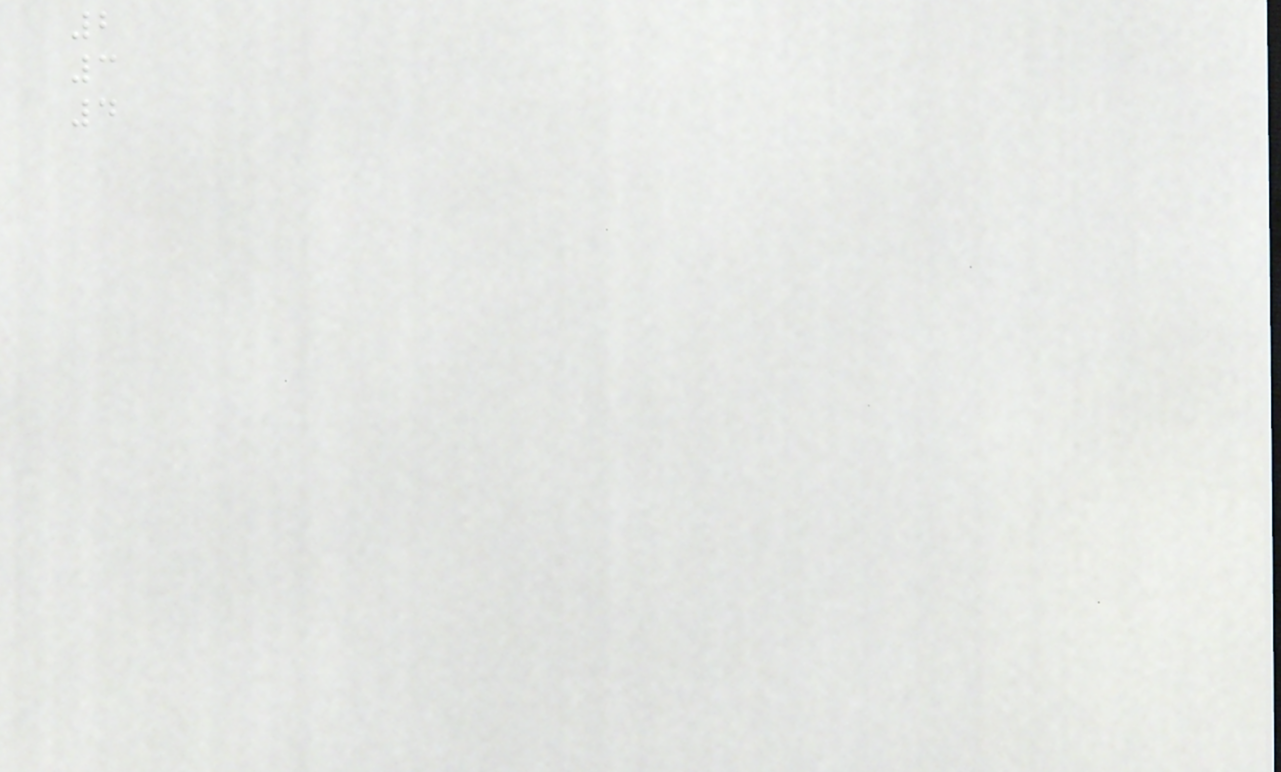2
3
4
